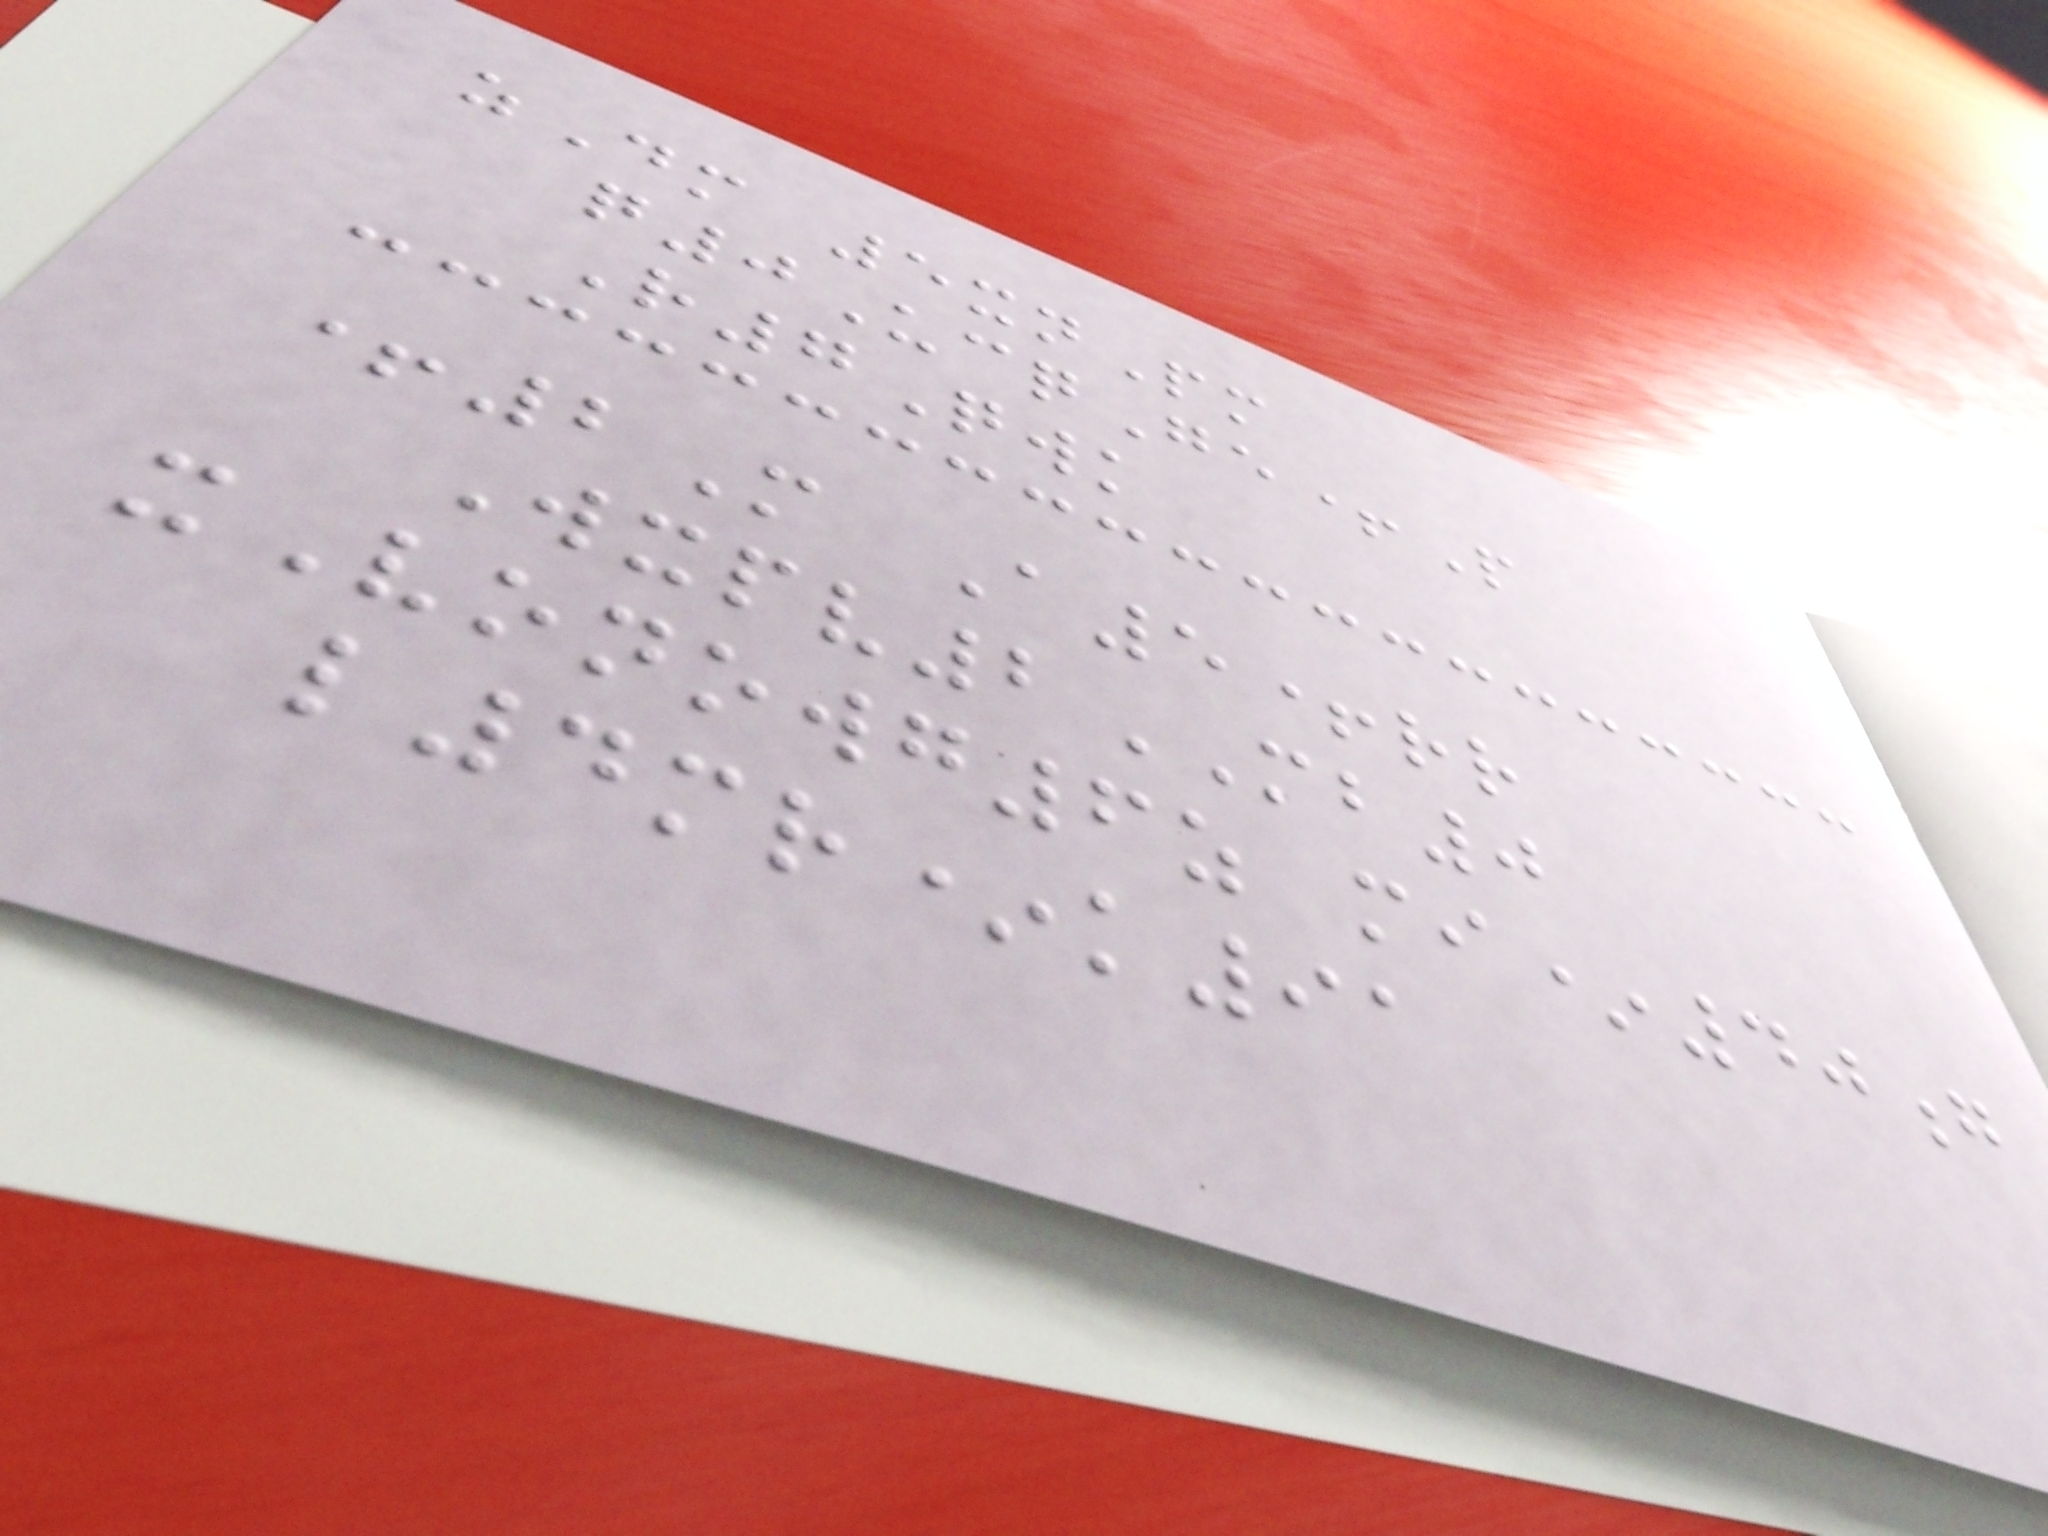zDm 5xnPm
q0UcqGe+P
R7Qwk
+2M A5+rr
Wxpv2MB0
xVonowg6z mi*40g
l4mr*k91
